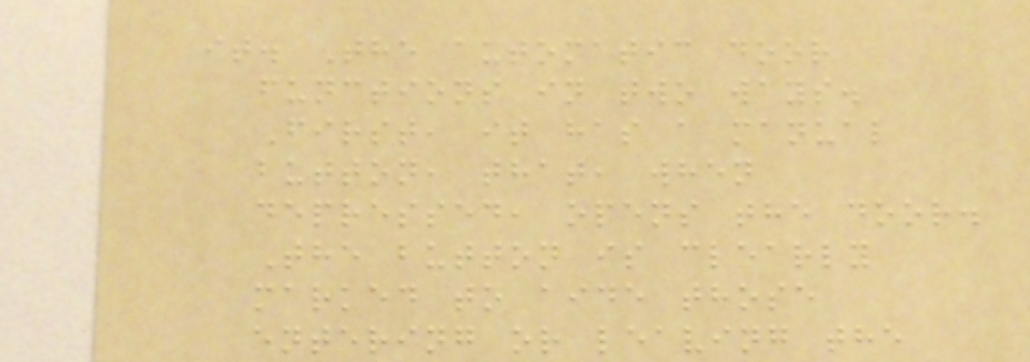it. The automatic door
functions in two ways.
First, it has a manual
button, that, when
depressed, opens the door.
The button is clearly
marked to aide those
entering or leaving the
